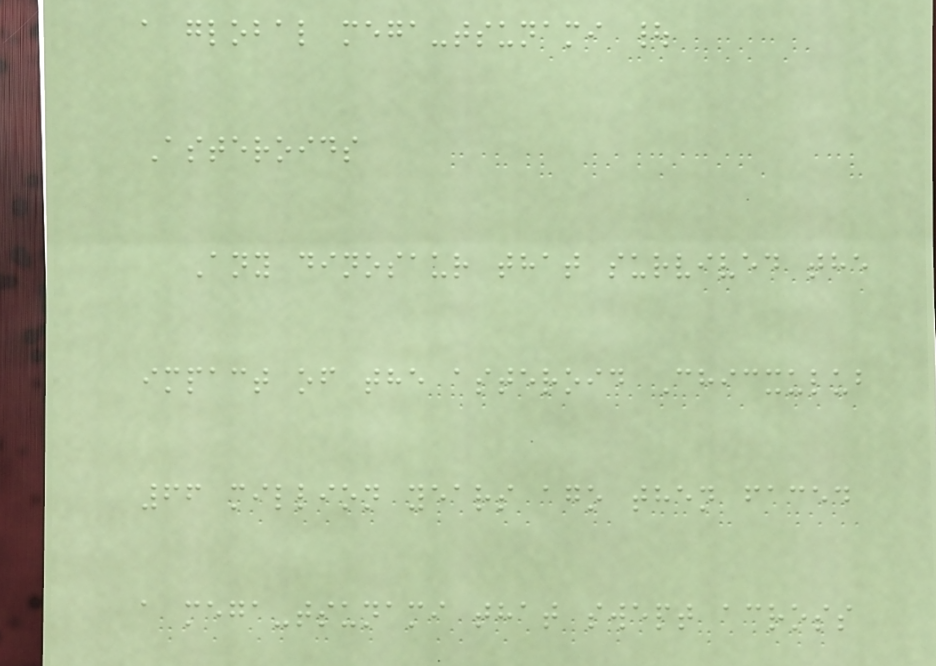a global mega-tsunami |
Asteroids
Any dinosaur that survived the
impact of the asteroid Chicxulub
66 million years ago then faced
a mega-tsunami that swept across
